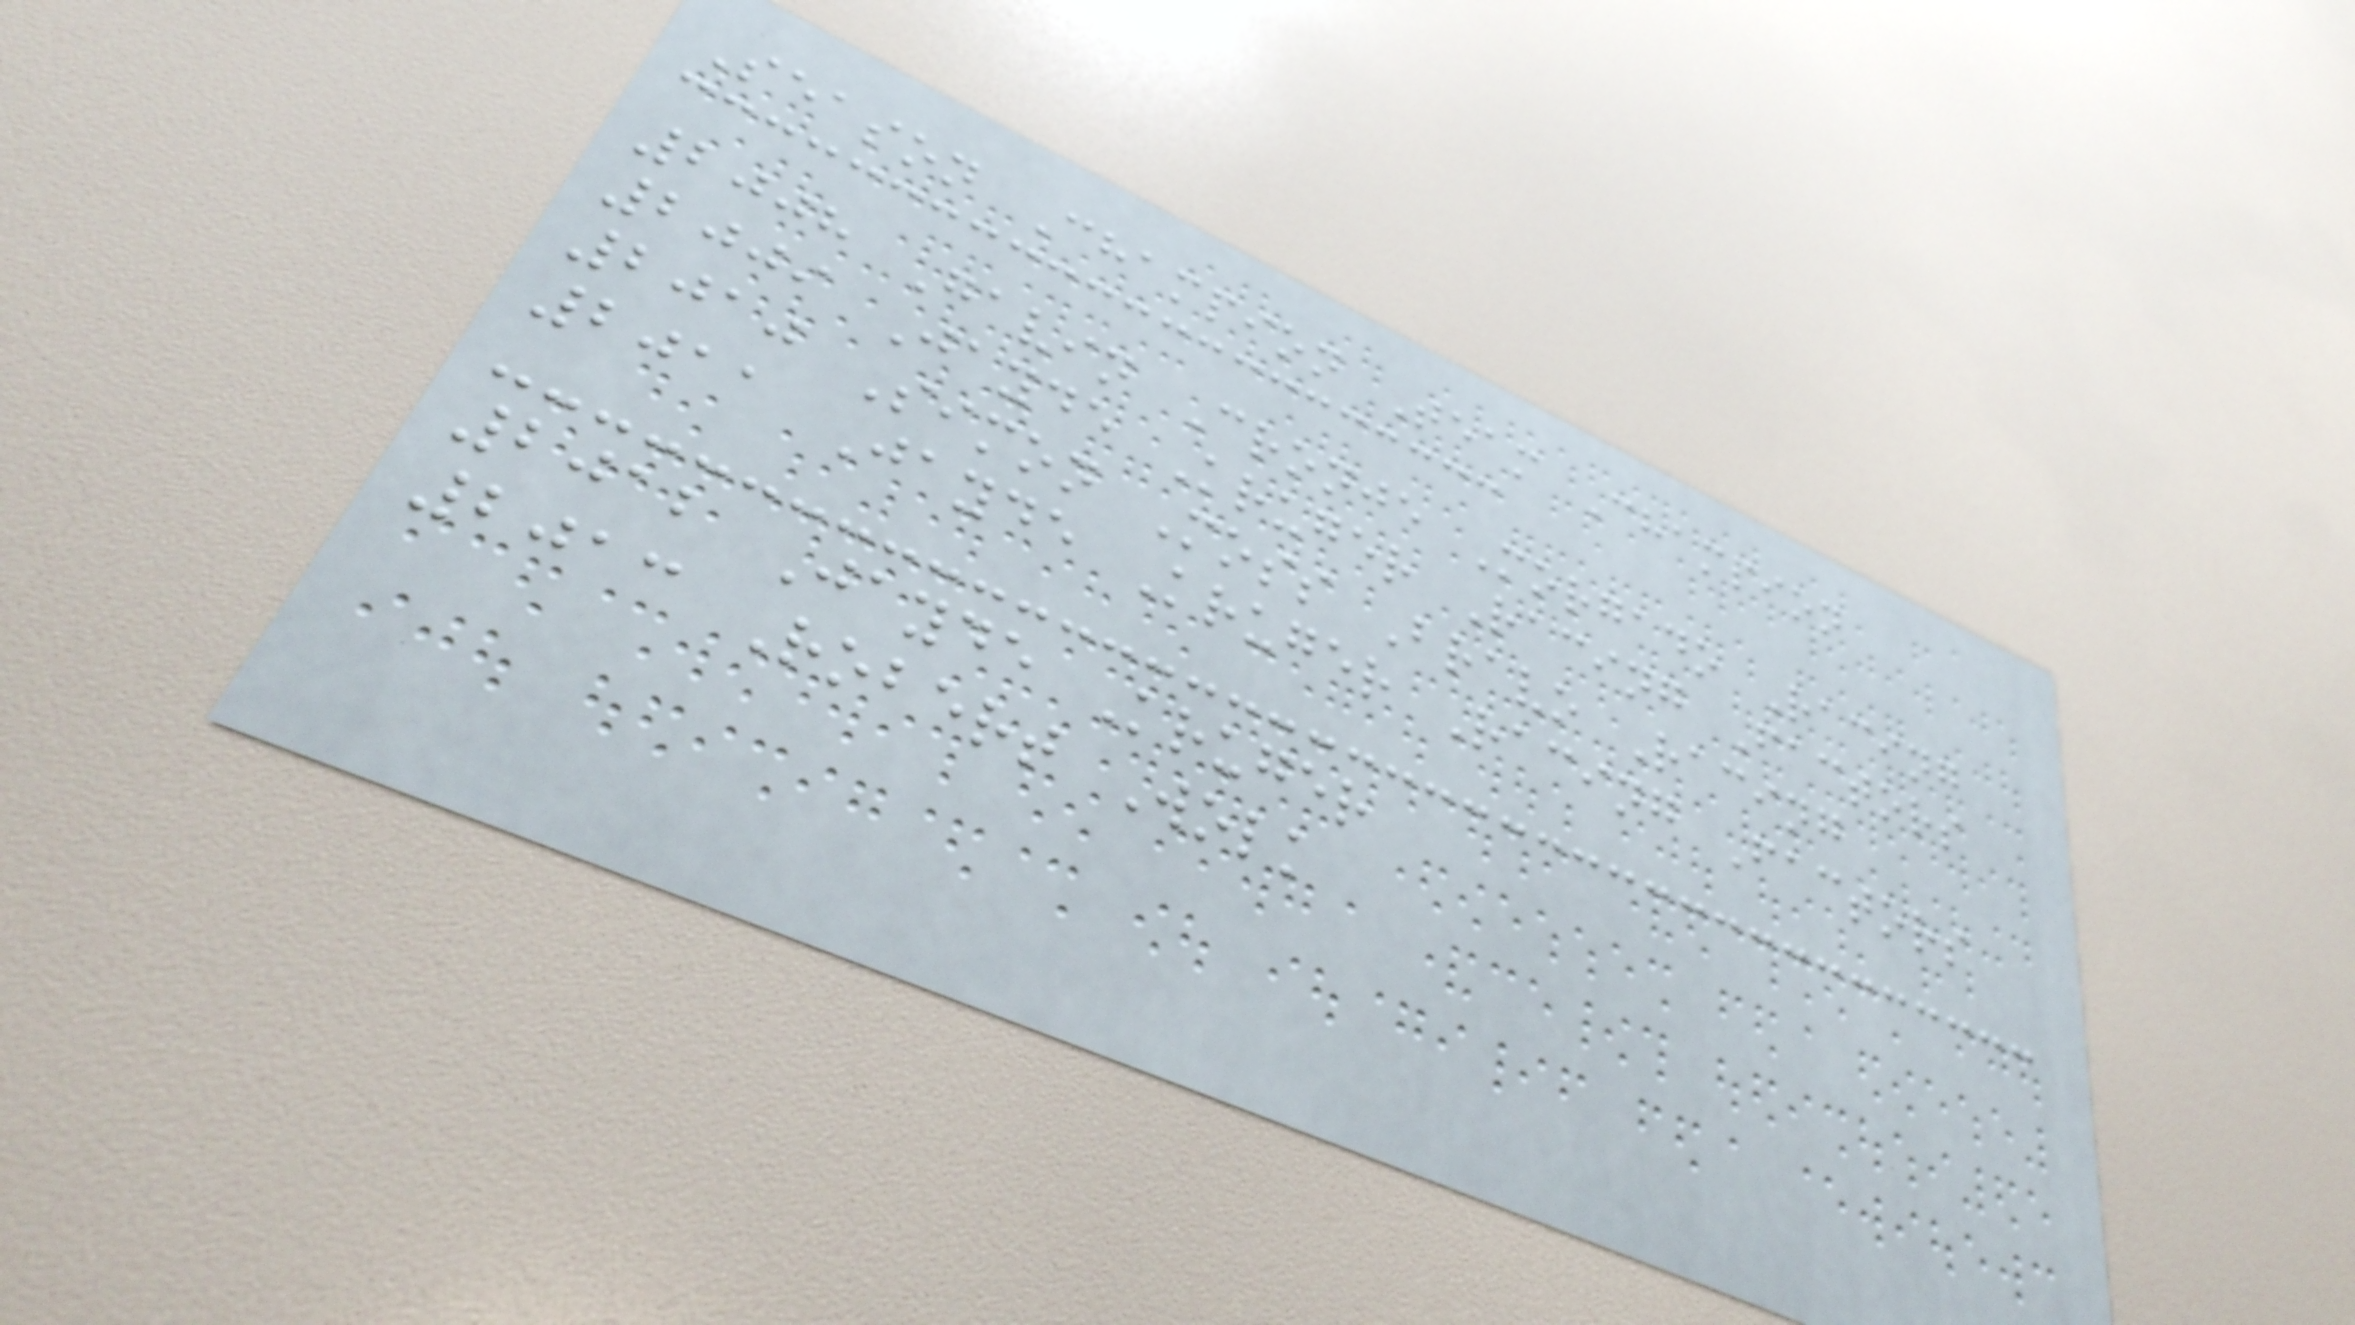Season Champion Team Champion
2008 Gavin Cronje Morgado Racing
2009 Jayde Kruger Racing Factors
2010 Simon Moss Bravo Racing
2011 Jayde Kruger Racing Factors
2012 Jayde Kruger
2013 Robert Wolk
